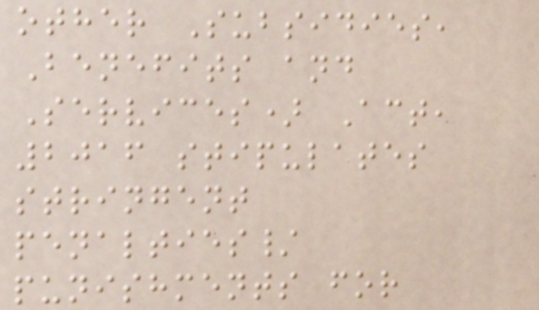other Subsidies,
Benefits and
Services) Act,
2016 stipulates
stringent
penalties/
punishments for
